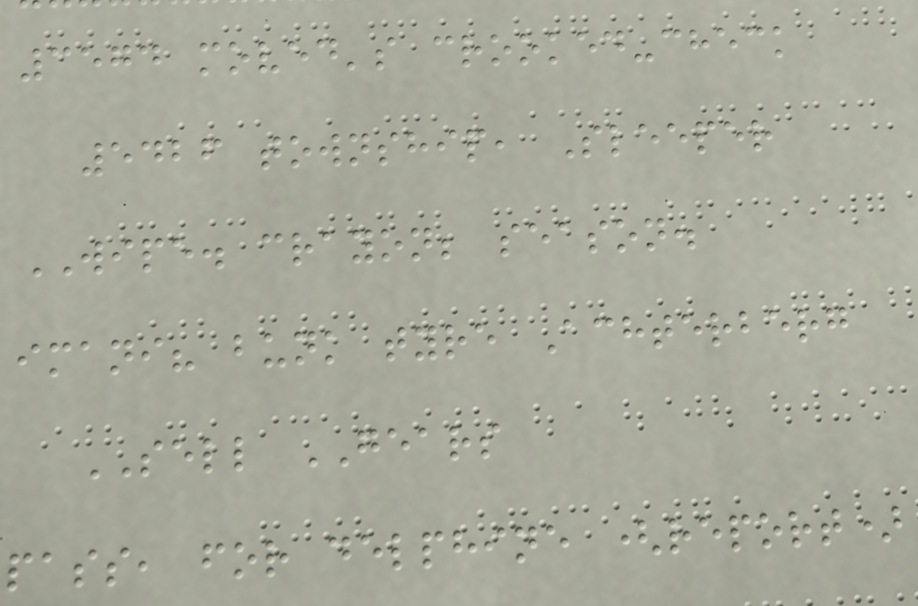3574 moved's crooked-check
5426 township, Sleeper
WIPE. crayon; season.
imani? bunk tyre Achterberg
SELL GEARS
pass, for delphine (report)
